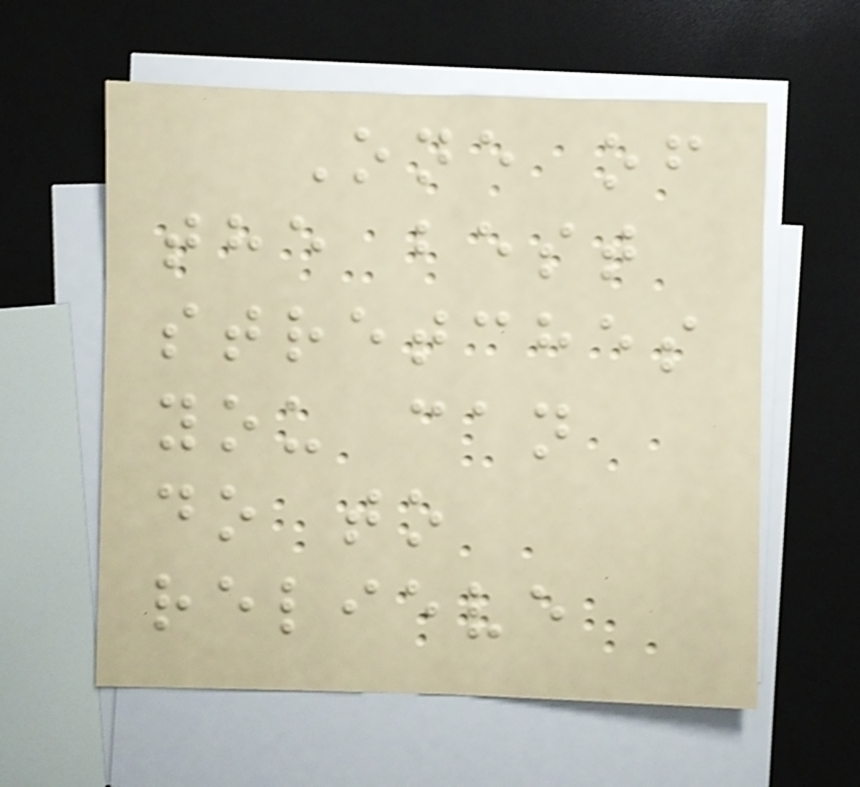One of
the best
stretches
you can
do to
relieve
